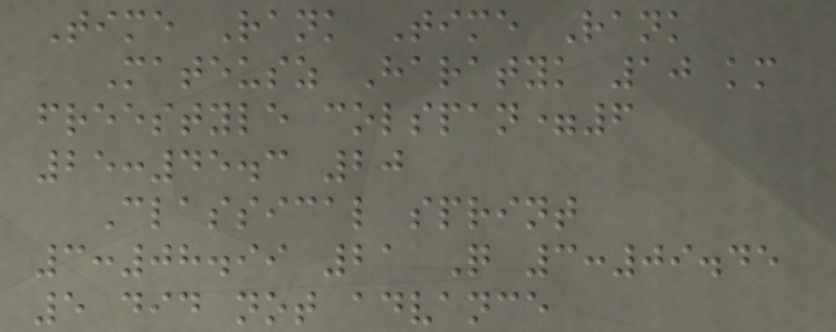Time Rank Time Rank
Mateusz Haratyk 10 km
freestyle colspan=6
25:45.3 20
Classical sprint
3:08.99 21 Q 3:09.45
5 did not advance
